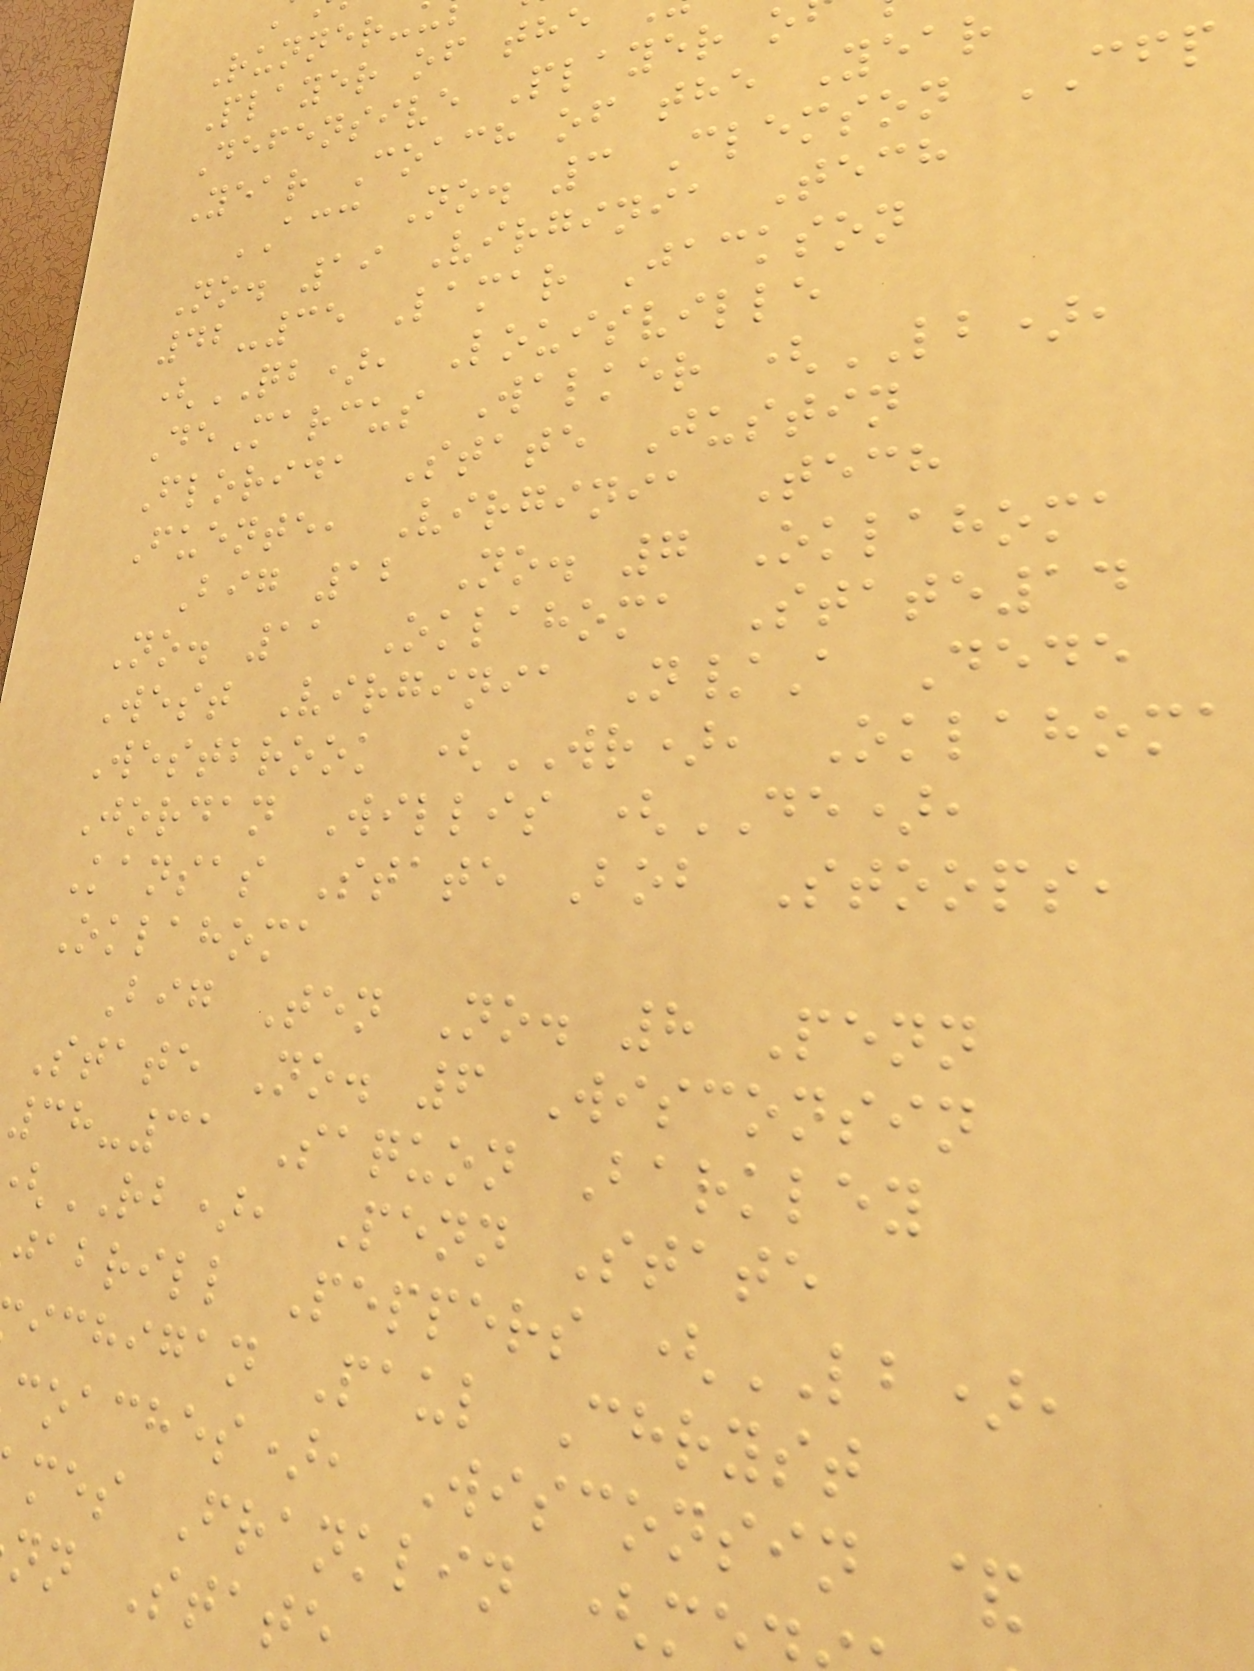Runner-
Player of the
Defensive Player o
Year Coach of the Year
ACC No. 3 Clemson CFP
No. 19 Virginia Tech
42-35 Lamar Jackson
(QB), Louisville
DeMarcus Walker (LB),
Florida State Justin
Fuente, Virginia Tech
Big 12 No. 7 Oklahoma
No. 11 Oklahoma State14
West Virginia N/A Dede
Westbrook (WR), Oklahoma
Jordan Willis (DE),
Kansas State Bob Stoops,
Oklahoma
Big Ten No. 8 Penn
State No. 6 Wisconsin
38-31 Saquon Barkley
RB), Penn State
jabrill Peppers (LB),
ichigan Paul Chryst
coaches), Wisconsin &
mes Franklin (m
nn State
